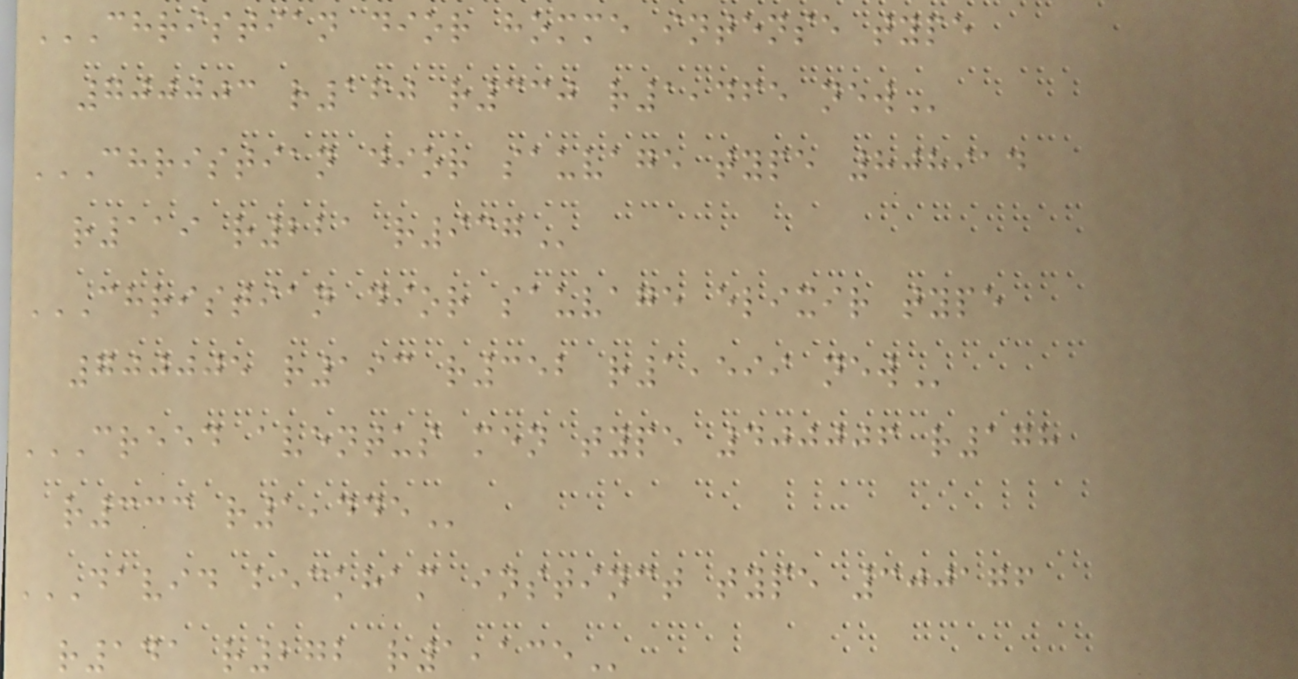CHRISTIAN DIOR HOMME INTENSE TYPE
700003 R160 R330 R1,465 NEW
CHRISTIAN DIOR SAUVAGE TYPE 808914
R119 R221 R937
CHRISTIAN DIOR SAUVAGE ELIXIR TYPE
700005 R193 R352 R1,599 NEW
CREED AVENTUS MEN TYPE 400006 R178
R333 R1,445
DAVID BECKHAM INSTINCT TYPE 300176
R141 R272 R1,135
